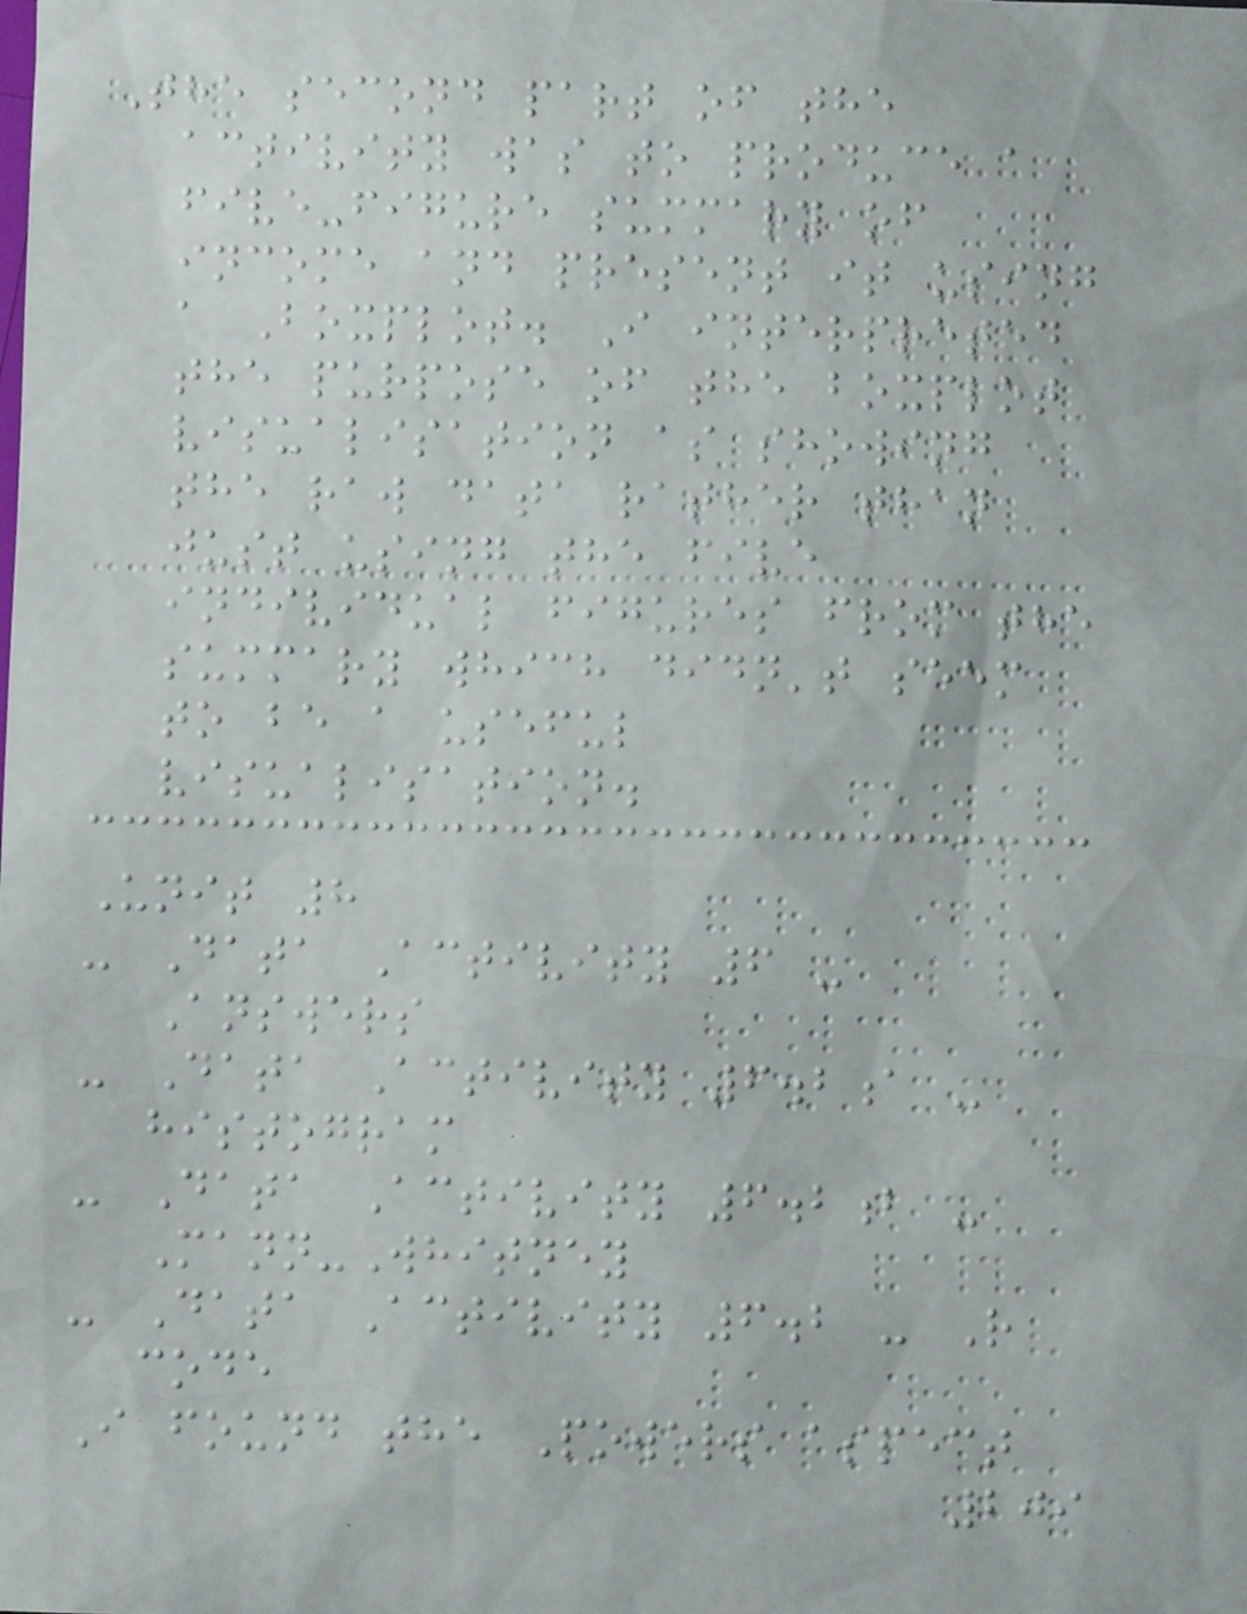The second part of the
activity was to produce a
five-figure summary of
income and present it using
a Boxplot. I interpreted
the purpose of the boxplot
visualisation as showing
the raw data rather than
just using the five
individual figures from the
summary which didn't seem
to be a useful
visualisation.
Unit 8
- Data Activity 6 -
Answers
- Data Activity 6.2a -
histogram
- Data Activity 6.2b -
Mann-Whitney
- Data Activity 6.2 - R
code
I found the Powers aspect
209
